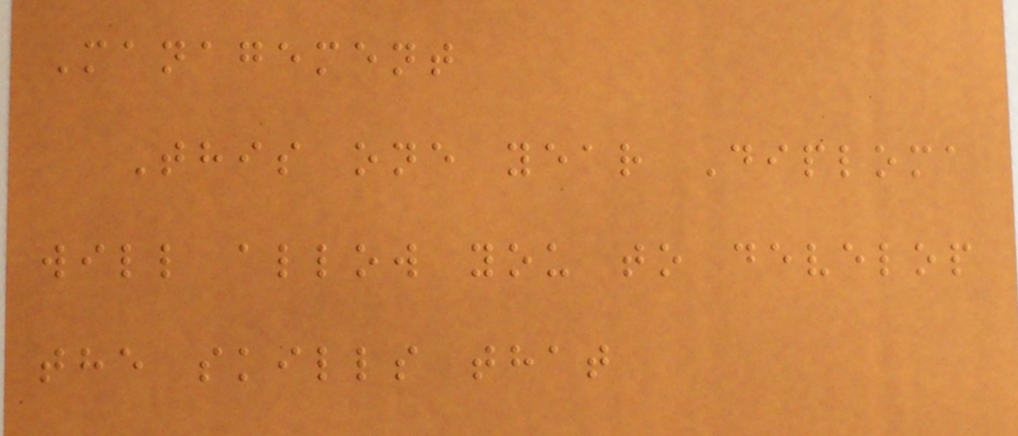Management
This one year Diploma
will allow you to develop
the skills that
